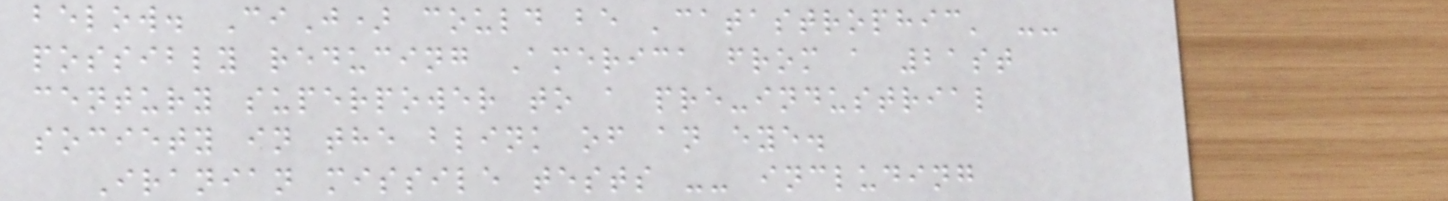below. CiJ) could be 'catastrophic' --
possibly reducing America from a 21st
century superpower to a pre-industrial
society in the blink of an eye.
Iranian missile tests -- including
